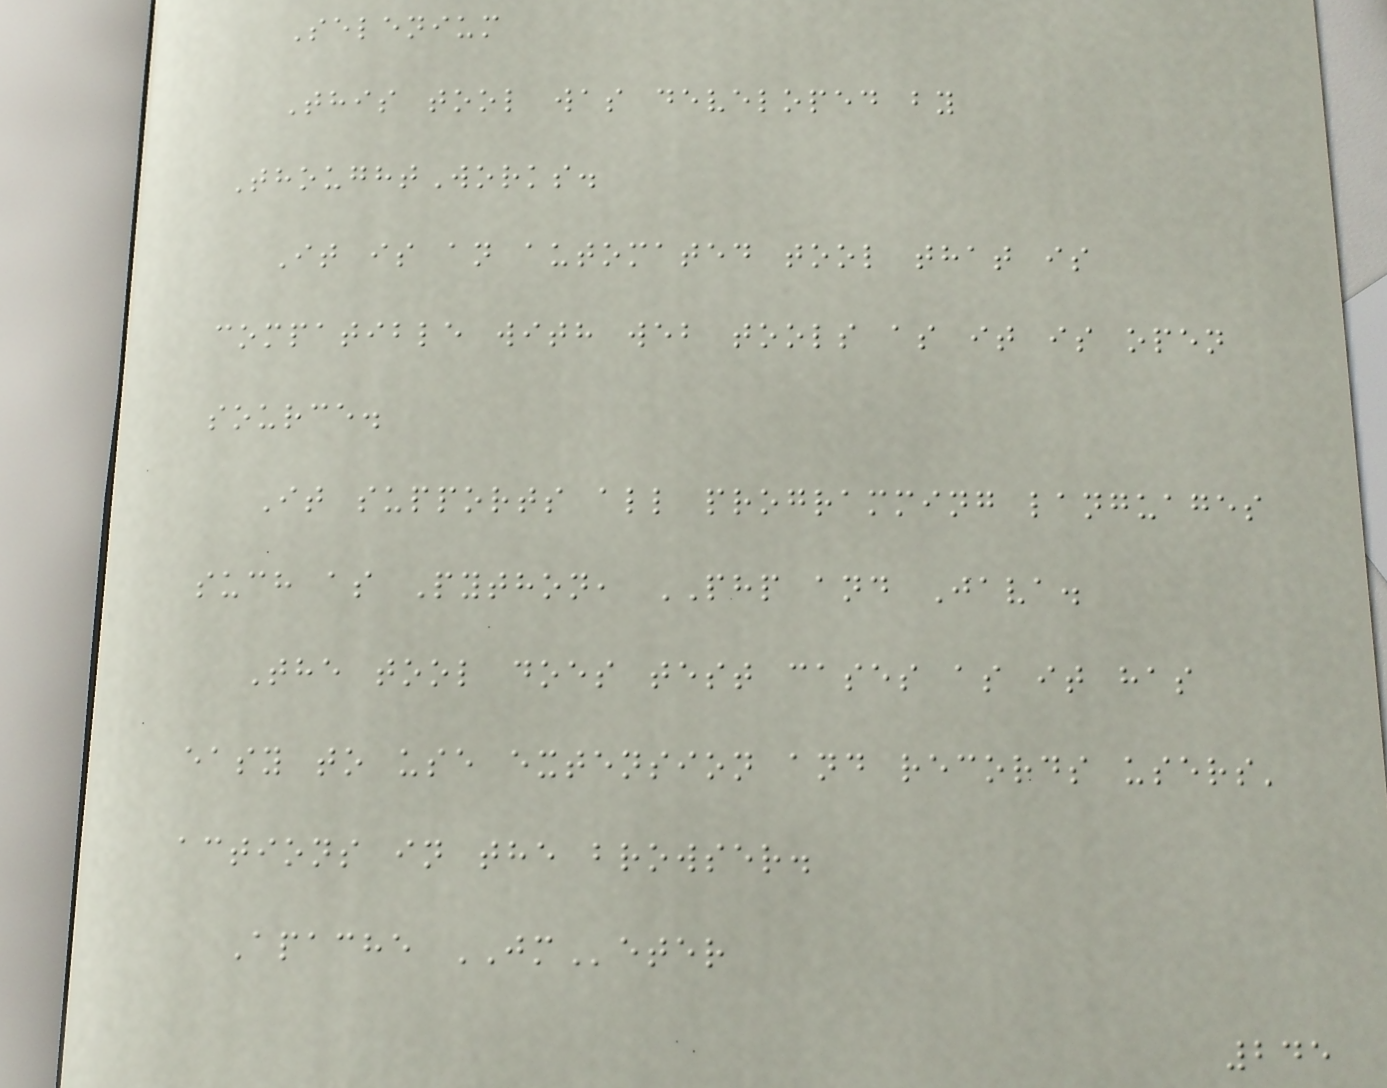Selenium
This tool was developed by
ThoughtWorks.
It is an automated tool that is
compatible with web tools as it is open
source.
It supports all programming languages
such as Python, PHP and Java.
The tool does test cases as it has
easy to use extension and records users'
actions in the browser.
Apache JMeter
245
